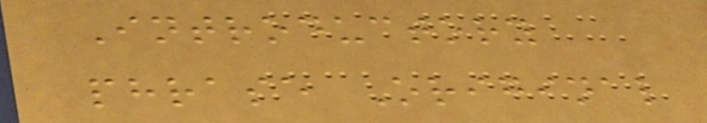Introductory
phrase Original
